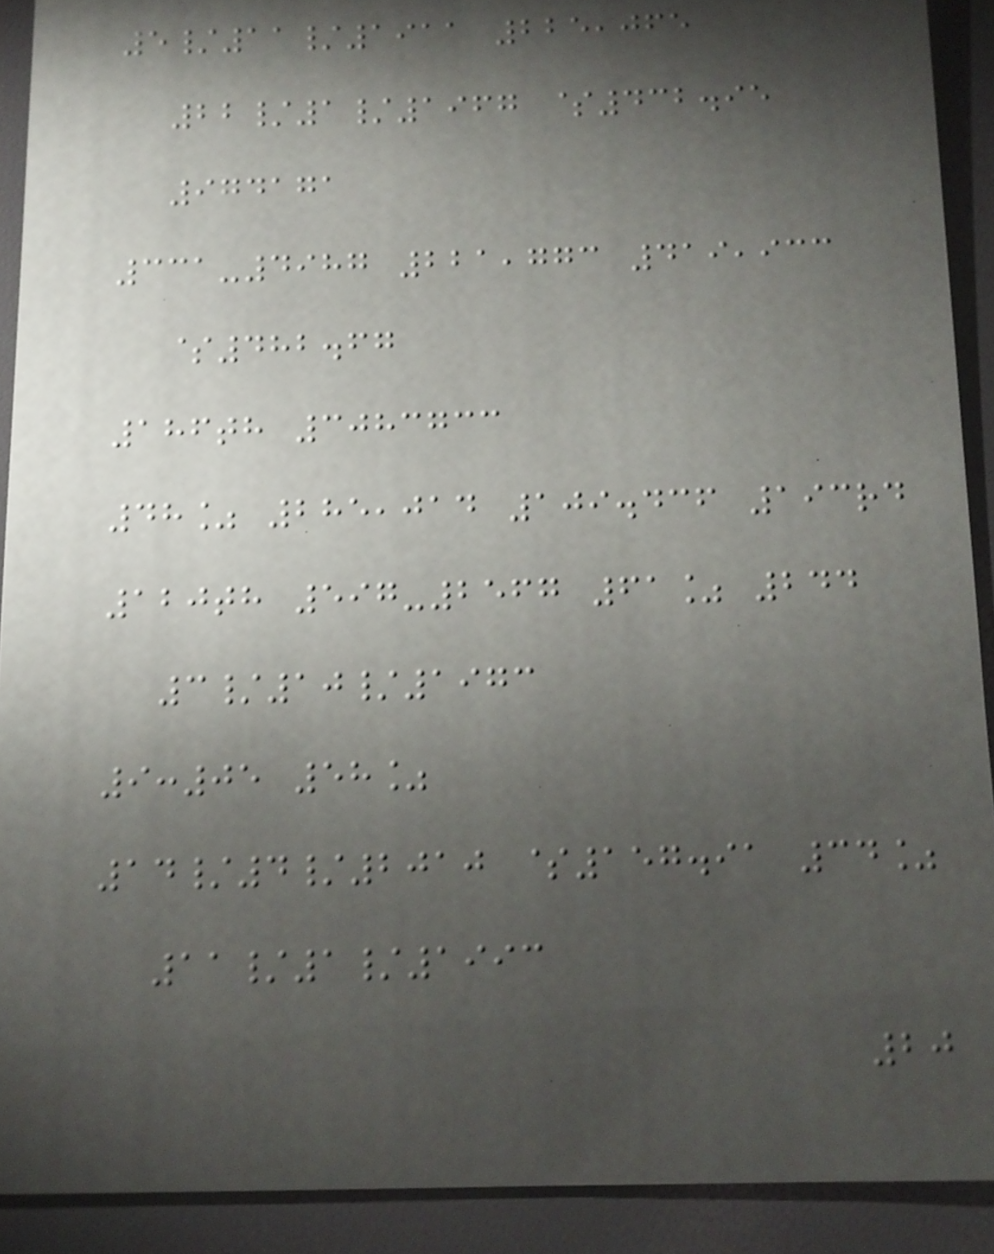5/11/1911 225,065
22/1/1967 $432.95
974171
331-4987 221,773 419,933
$482.67
186th 3083733
48% 285,014 109.436 193rd
120th 597-2567 61% 244
3/10/1973
9:05 58%
14/4/2010 $157.91 34%
11/1/1993
20
